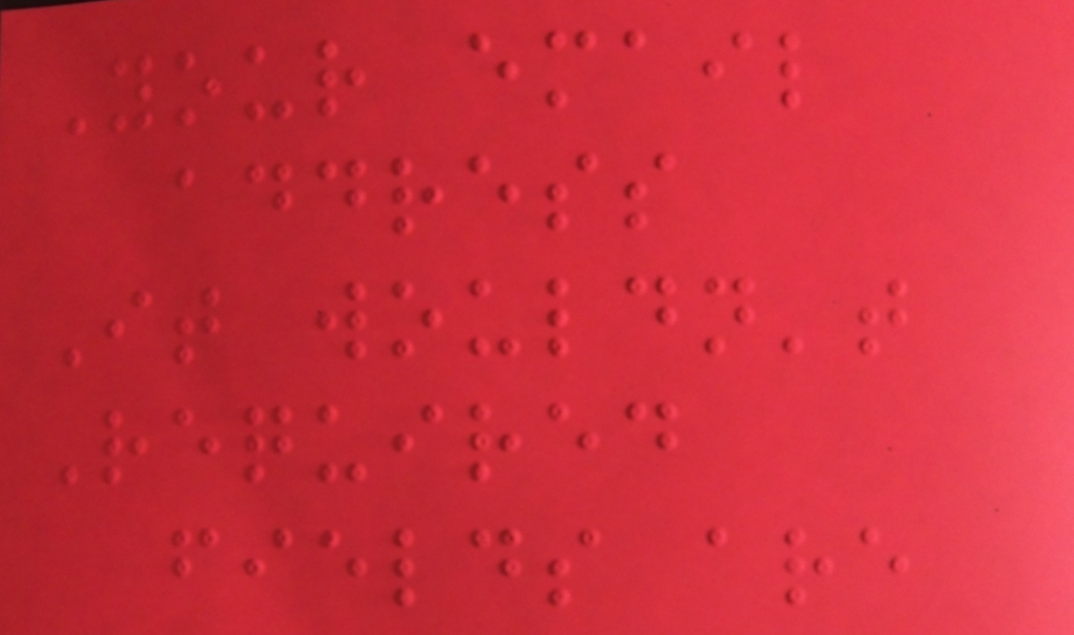Your email
address
It wouldn't
Required
fields are
